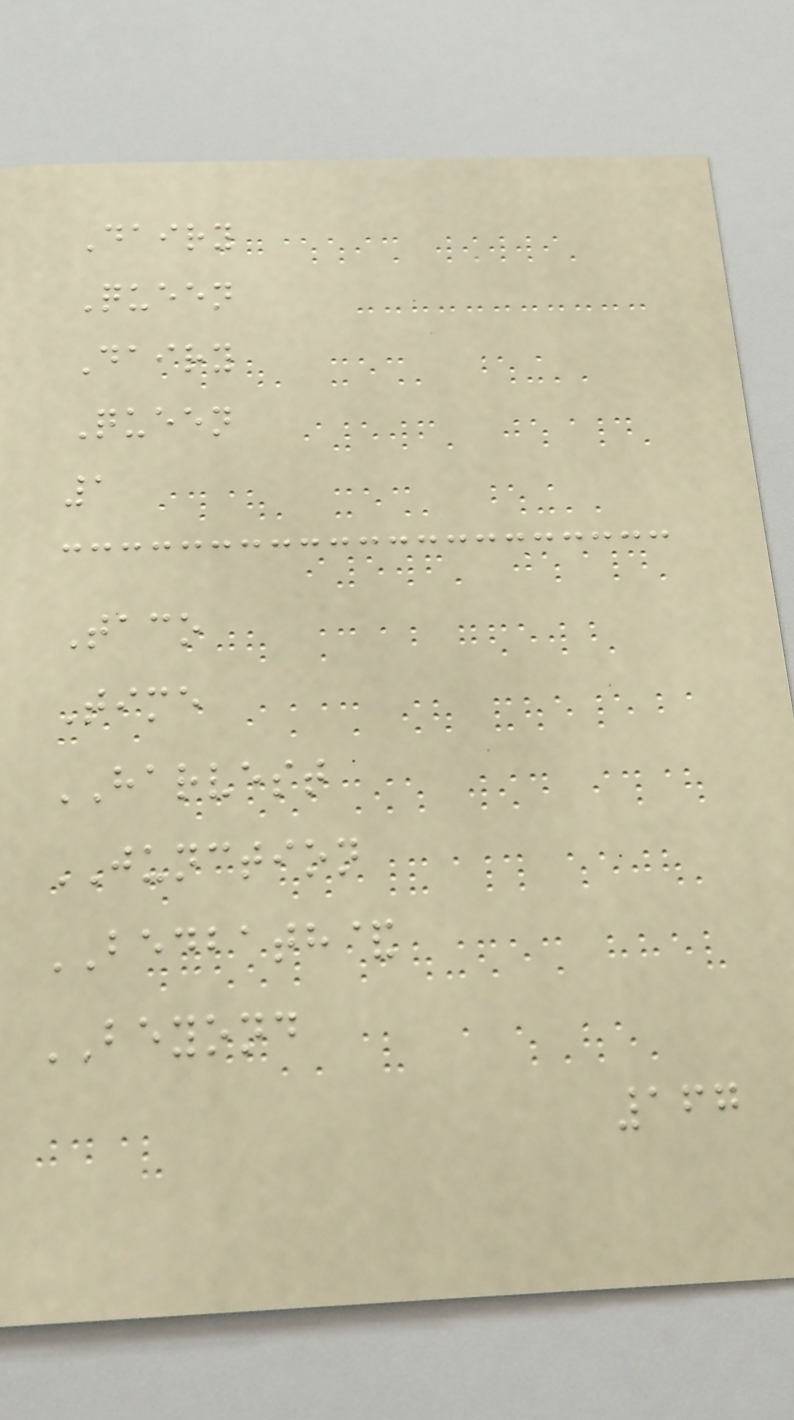Dairy
Queen
Dairy
Queen
1
Taco
Time
HARVEST
JUNCTION
BEDBATH&
BEYOND
167
